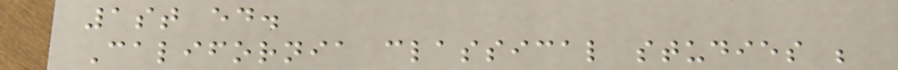1st ed.
California classical studies ;
